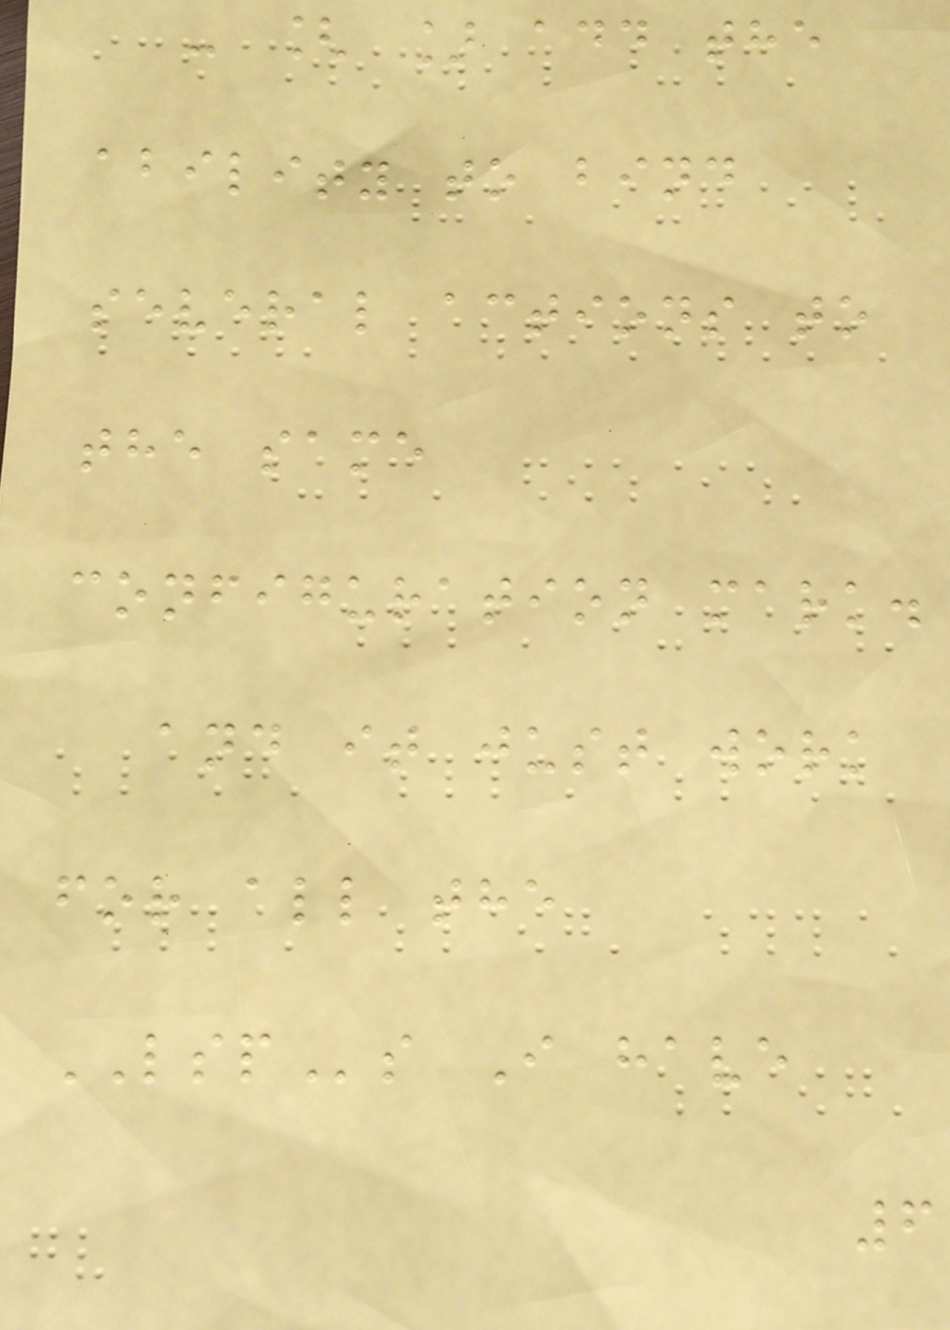- [ ] add the
ability to bind
several actions to
the same
configuration mark.
and it just work
for all the
LSPs I have
6
